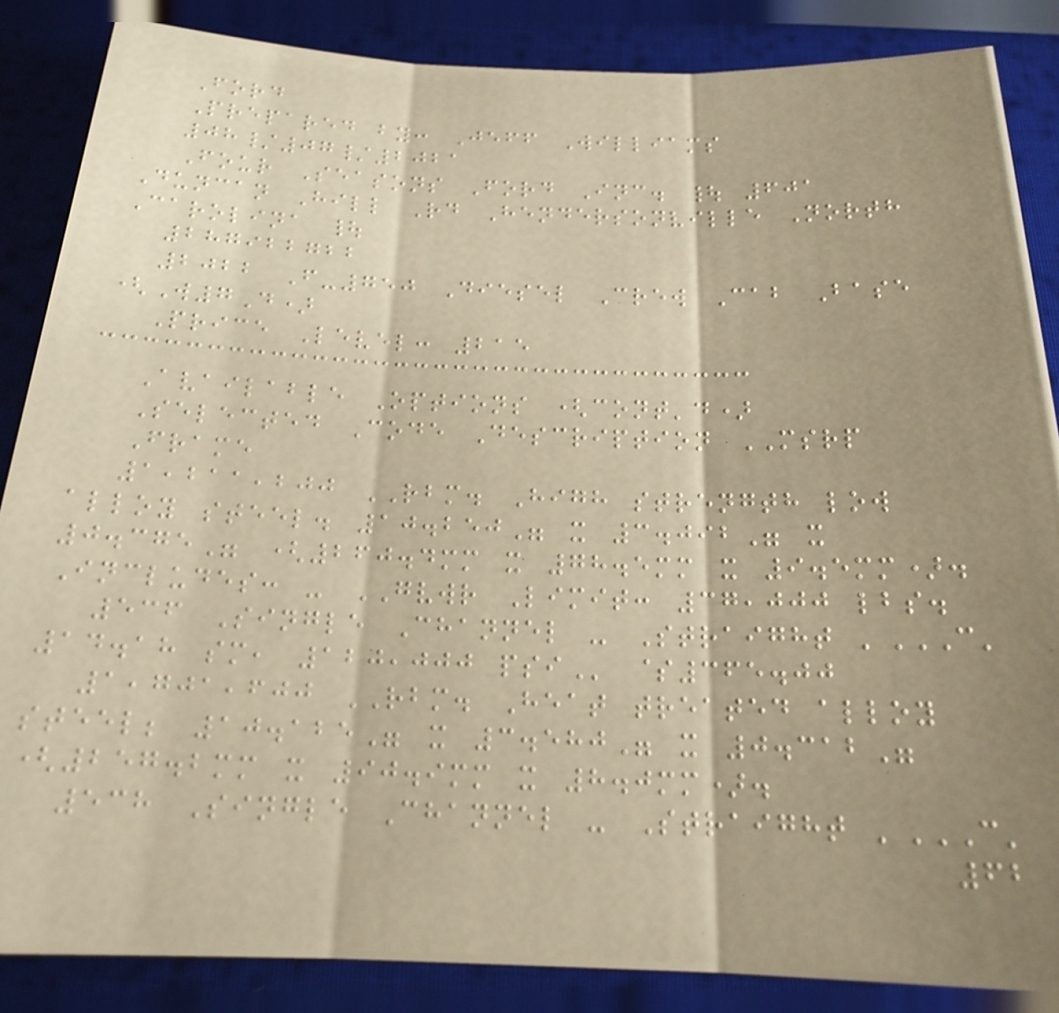Ford
Prepared by: Jeff Williams
08/07/2021
Four Seasons Ford Inc. | 601
Duncan Hill Rd Hendersonville North
Carolina |
287922722
2022 F-750 Diesel Crew Cab Base
(W7D)
Price Level: 215
Available Options (cont'd)
Selected Code Description MSRP
Frame
1,211,200 RBM. High strength low
alloy steel. 10.250" x 3.092" x
0.375" (260.4mm x 78.5mm x 9.5mm).
Includes: - GVWR Limit: 37,000 lbs.
536 Single Channel - Straight 'C'
14.18 SM, 120,000 PSI $365.00
1,701,600 RBM. Heat treated alloy
steel; 10.125" x 3.580" x 0.312"
(257.2mm x 90.9mm x 8.0mm).
538 Single Channel - Straight 'C'
62
